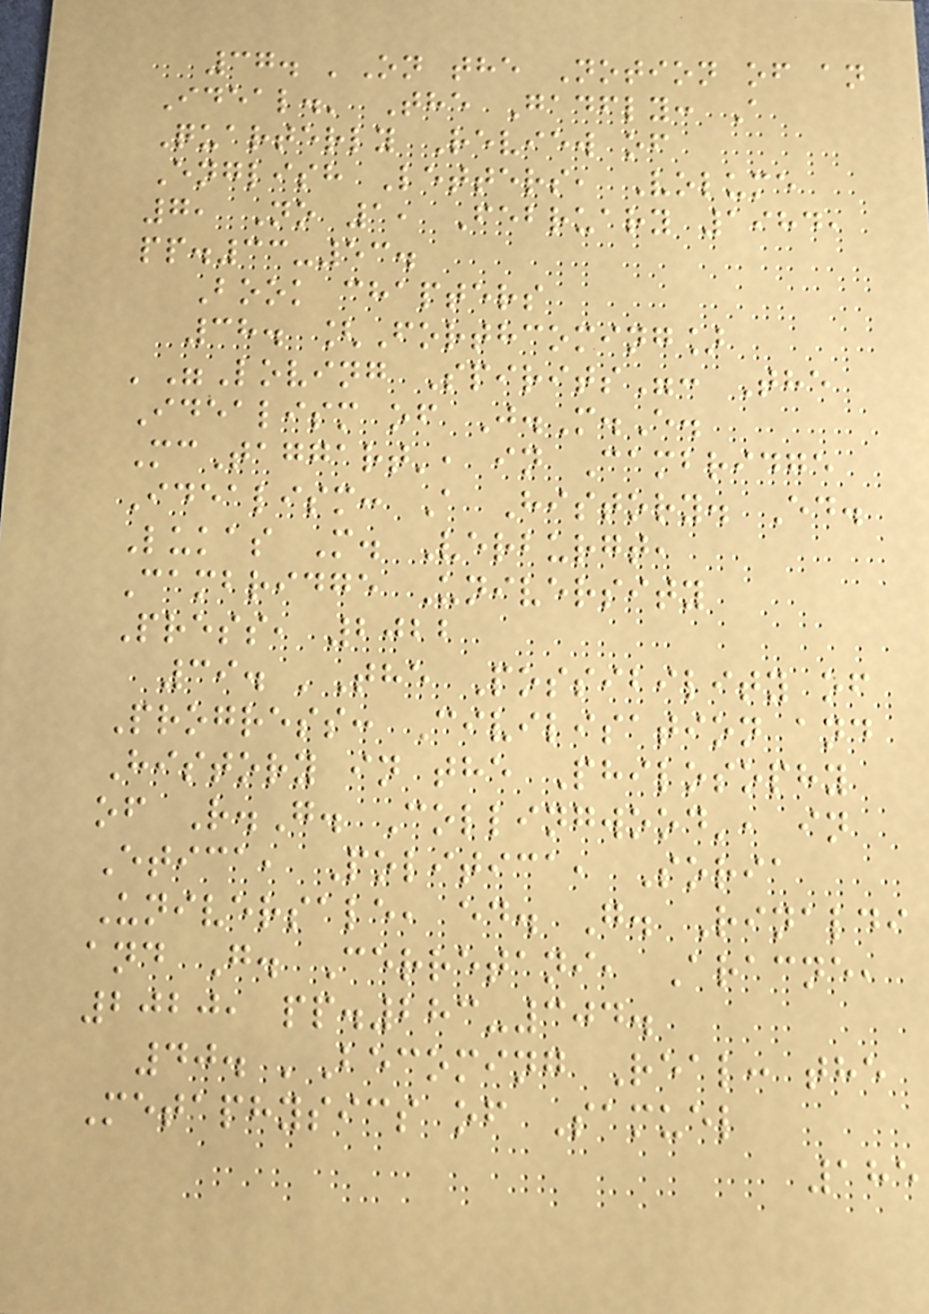37. 'On the Notion of an
Ideal.' The Gadfly: A
Quarterly Review of
English Letters, Volume
7, No 1, February 1984,
pp.33-53.
Book chapters
38. [Forthcoming]
'"Loving Spirits": The
Idealism of J.M.E.
McTaggart', in Cambridge
Idealism: A History. Ed.
Lukas M. Verburgt,
Cambridge University
Press, 2022
39. 'The Possibility of
Progress: Civilisation and
History in the Philosophy
of R.G. Collingwood', in
Etica, Politica, Soria
Universale, ed. G. Rinaldi
and G. Cerretani, Aracne,
2020, pp.283-304.
40. 'Becoming Real: the
Metaphysics of Samuel
185
